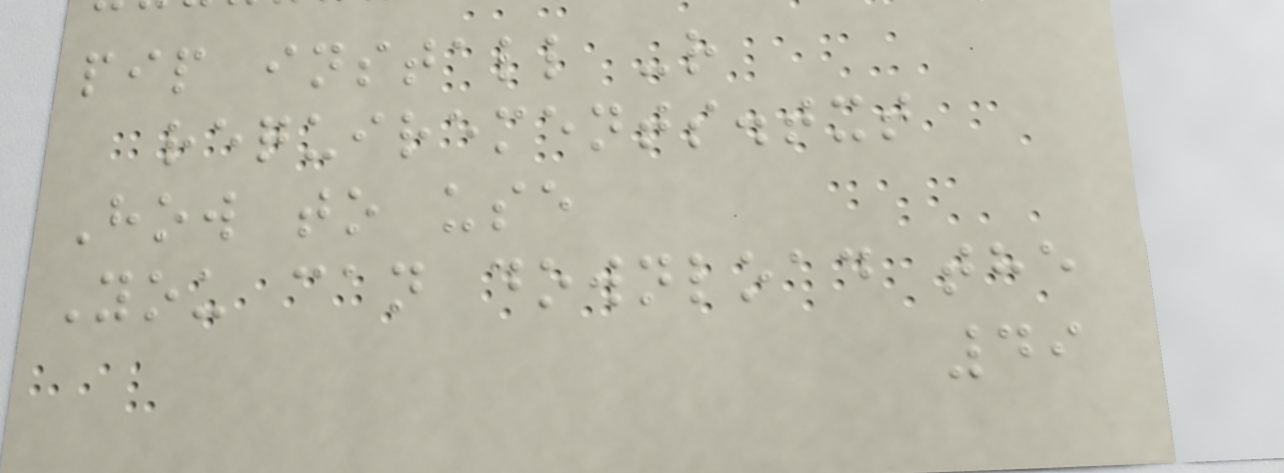pip install -r
requirements.txt
How to use
You can download the
49
